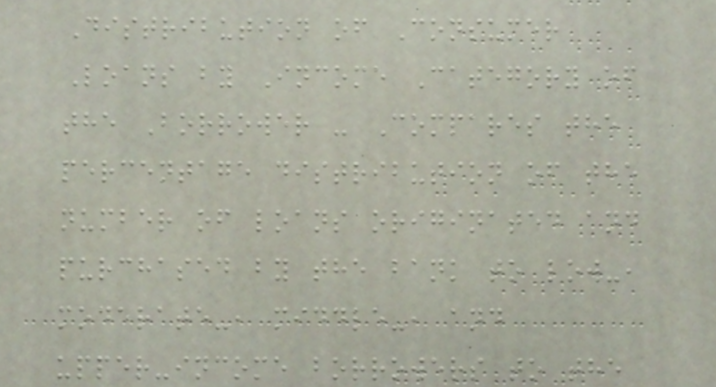Distribution of Consumer
Loans by Income Category of
the Borrower - Compares the
percentage distribution of the
number of loans originated and
purchased by the bank to low-,
moderate-, middle-, and
upper-income borrowers to the
